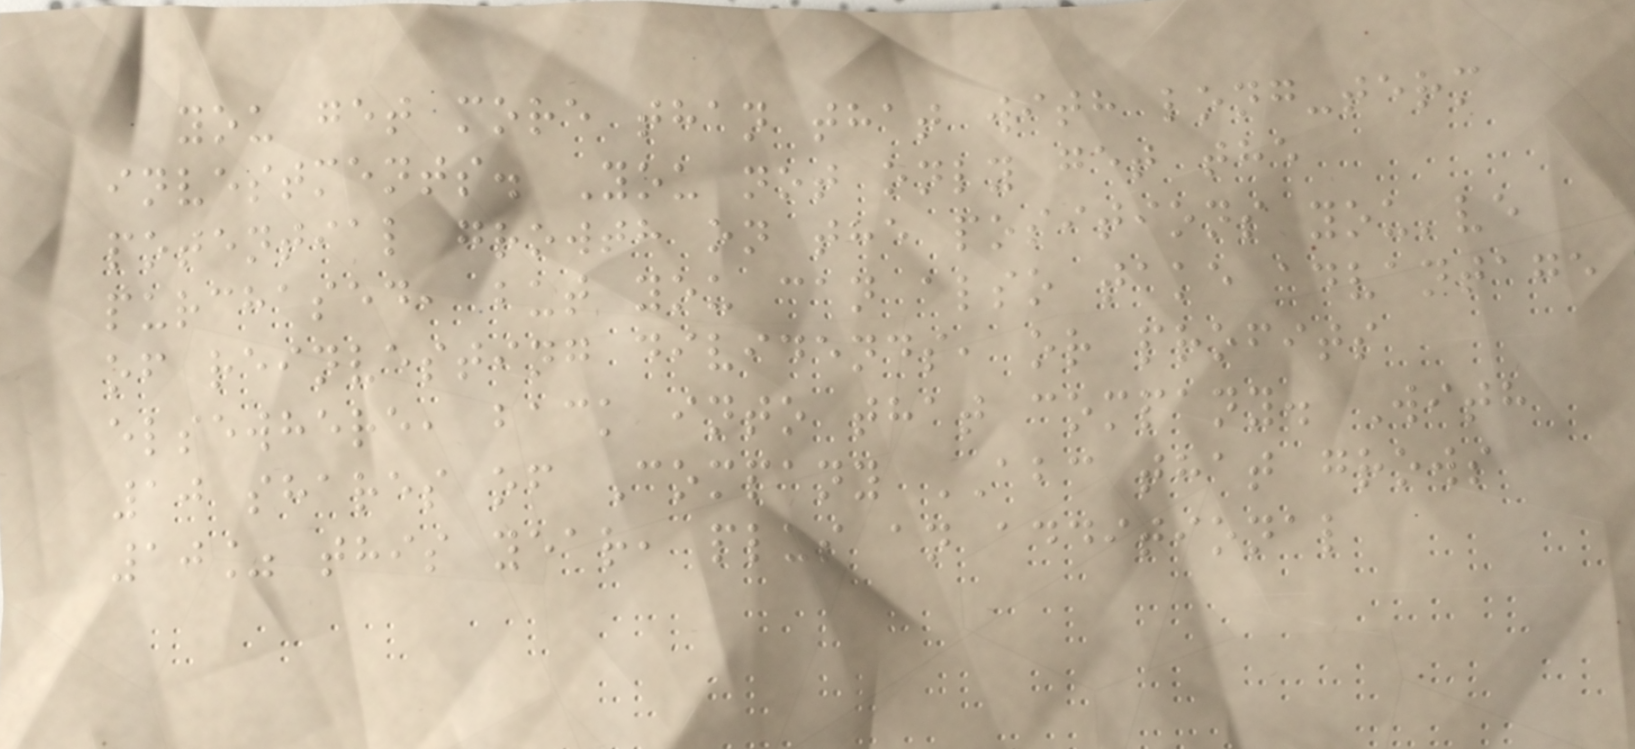you get more than that with long-term
investments. You not only get the
potential growth on the positions you've
purchased, but you can also take advantage
of reinvesting dividends, or profits
elsewhere, back into that company. With
10 shares of Company ABC that grows
10% this year, plus an additional
